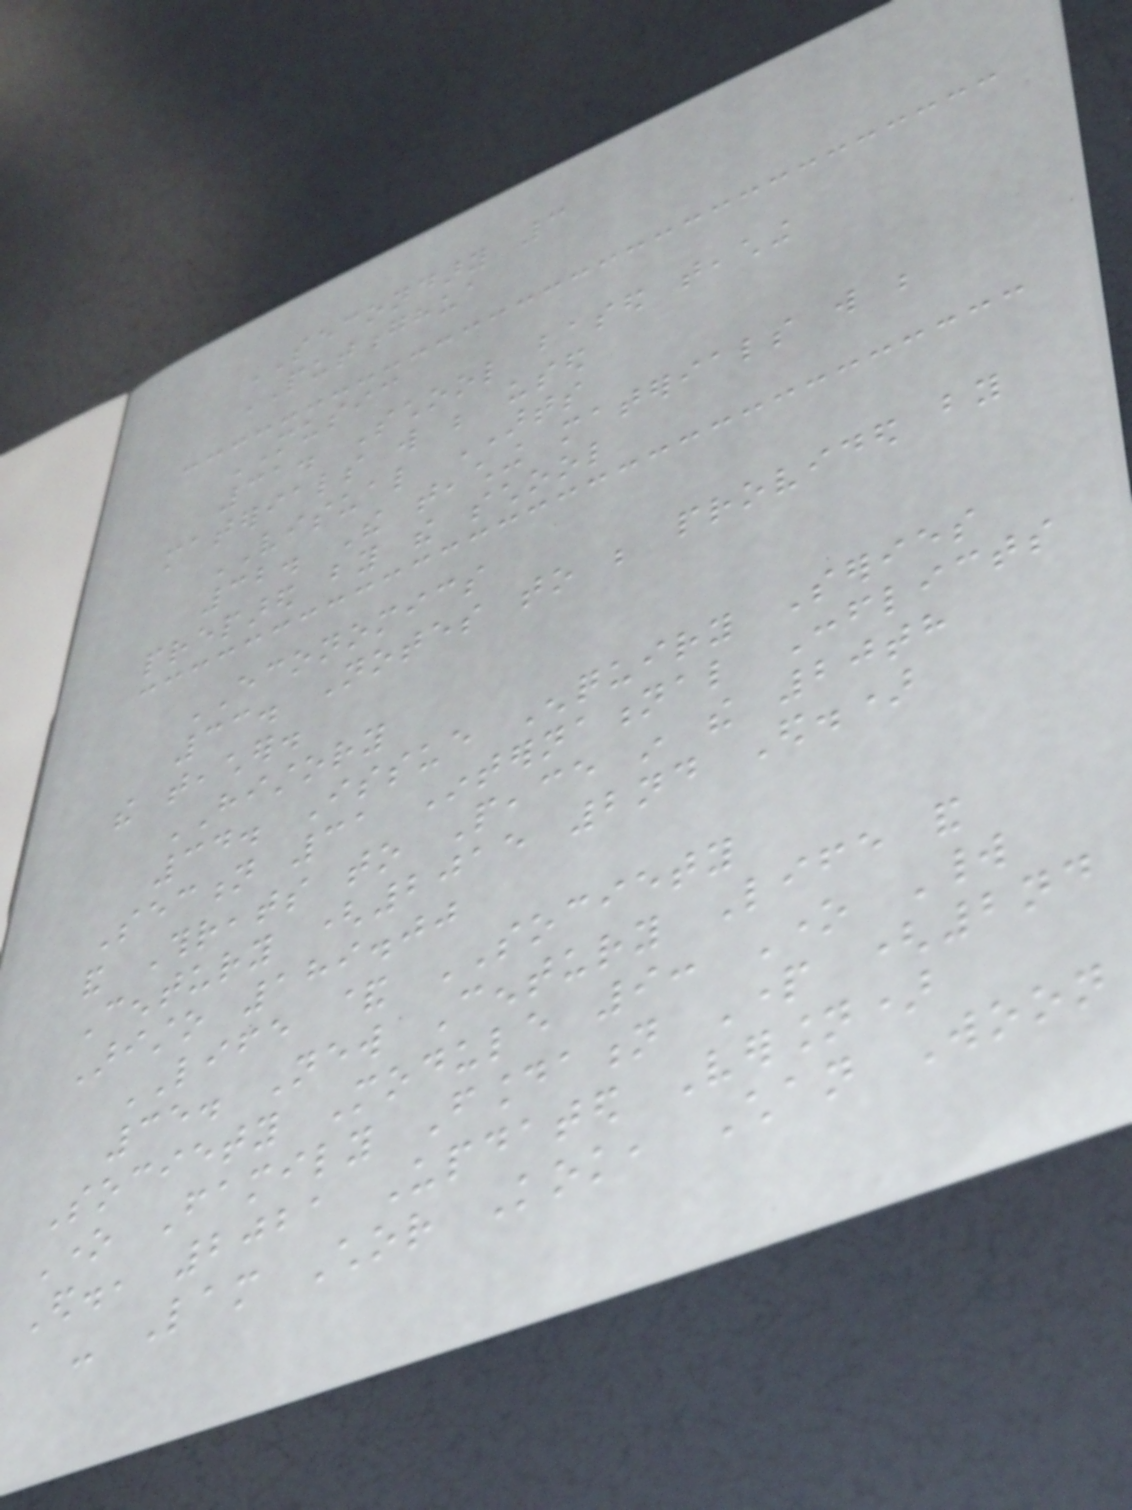SECONDARY 3
PUTONGHUA
MUSIC
31. School based teaching
materials will be used
VISUAL ARTS
32. The teaching materials will be
prepared by the school
ECONOMICS
33. Notes to be provided by
the teacher.
HISTORY
34. Issue Enquiry Series
Section 31 International Conflicts
and Threats to Peace in the 20th
Century (2015 2nd Ed.)
Aristo 189.00
LIFE & SOCIETY
35. New Century Life and
Society Module 9: One World
One Family Foundation Part (2nd
Ed., 2021 Updated Version)
- Lam Chor Kok, Chan Woon
